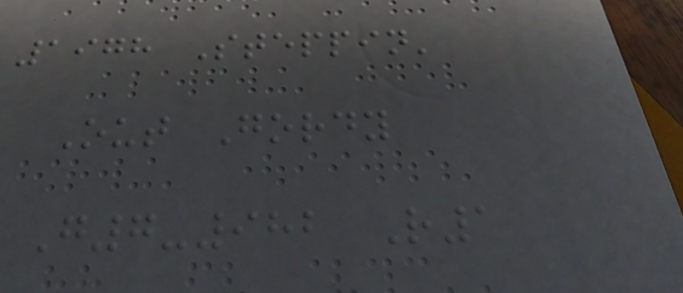1978 Steppin'
Out Gordy
G7-982 R1
